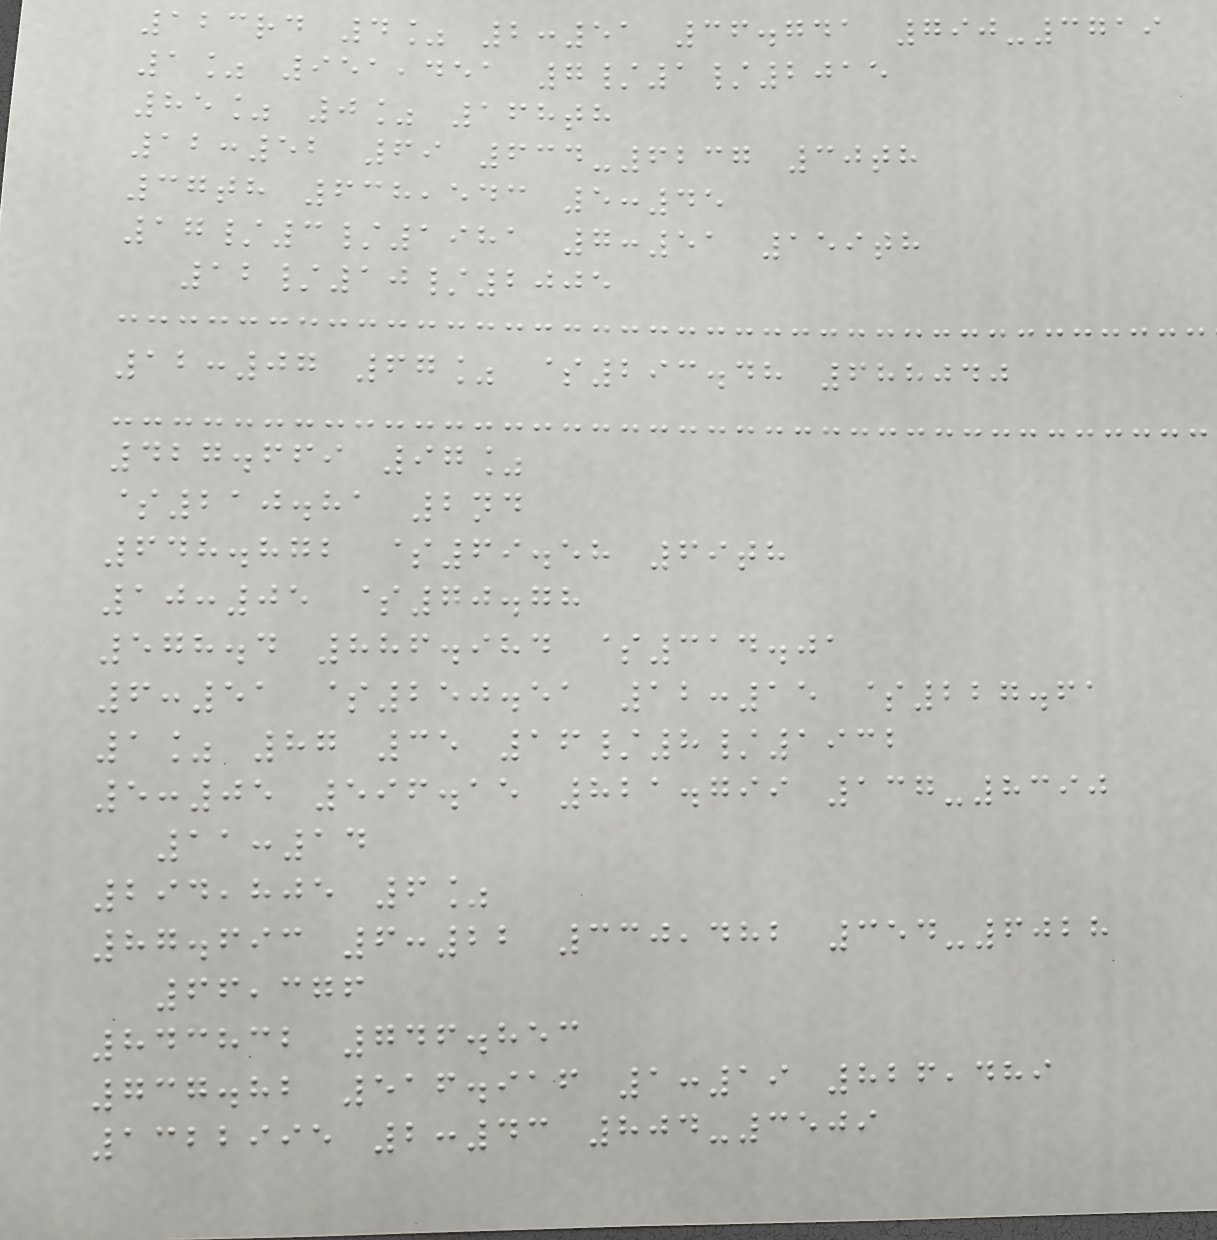123rd 4% 2:51 36.741 790-3719
1% 951,451 7/1/2015
85% 0% 168th
12:52 69 634-6237 30th
37th 638,543 5:45
17/3/1981 7:51 159th
12/10/2005
12:07 67% $293.48 688040
427.669 97%
$210.81 2nd
648.872 $69.58 69th
10:05 $70.78
578.4 886.984 $314.01
6:51 $250.51 12:15 $227.61
1% 87 35 16/8/1932
5:05 596.15 821.799 137-8390
11:14
294,805 6%
87.693 6:22 330,482 354-6028
66,376
843832 746.853
737.82 516.916 1:19 826,489
1322995 2:43 804-3509
